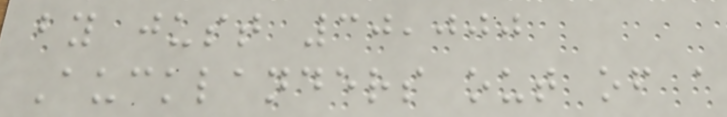by just 30,000
Aucklanders out of a
